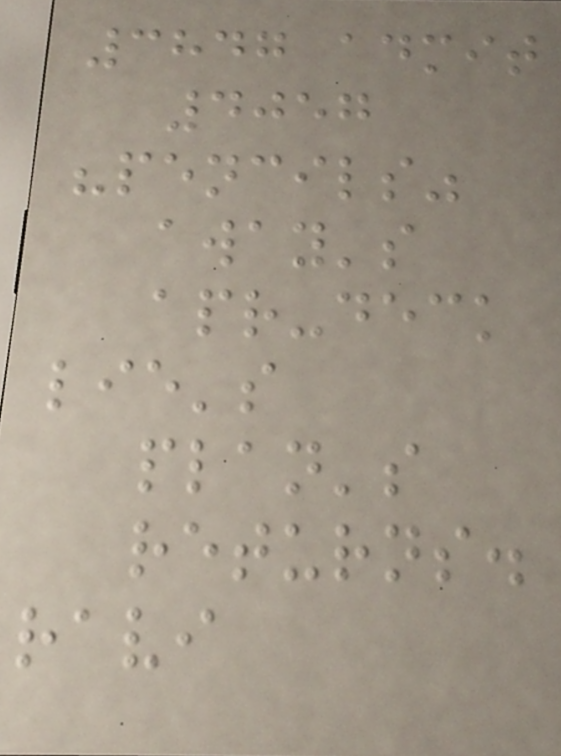3847 admit
4057
"pencils"
away's
apr-deck
lie's
plan's
returns.
ravi
